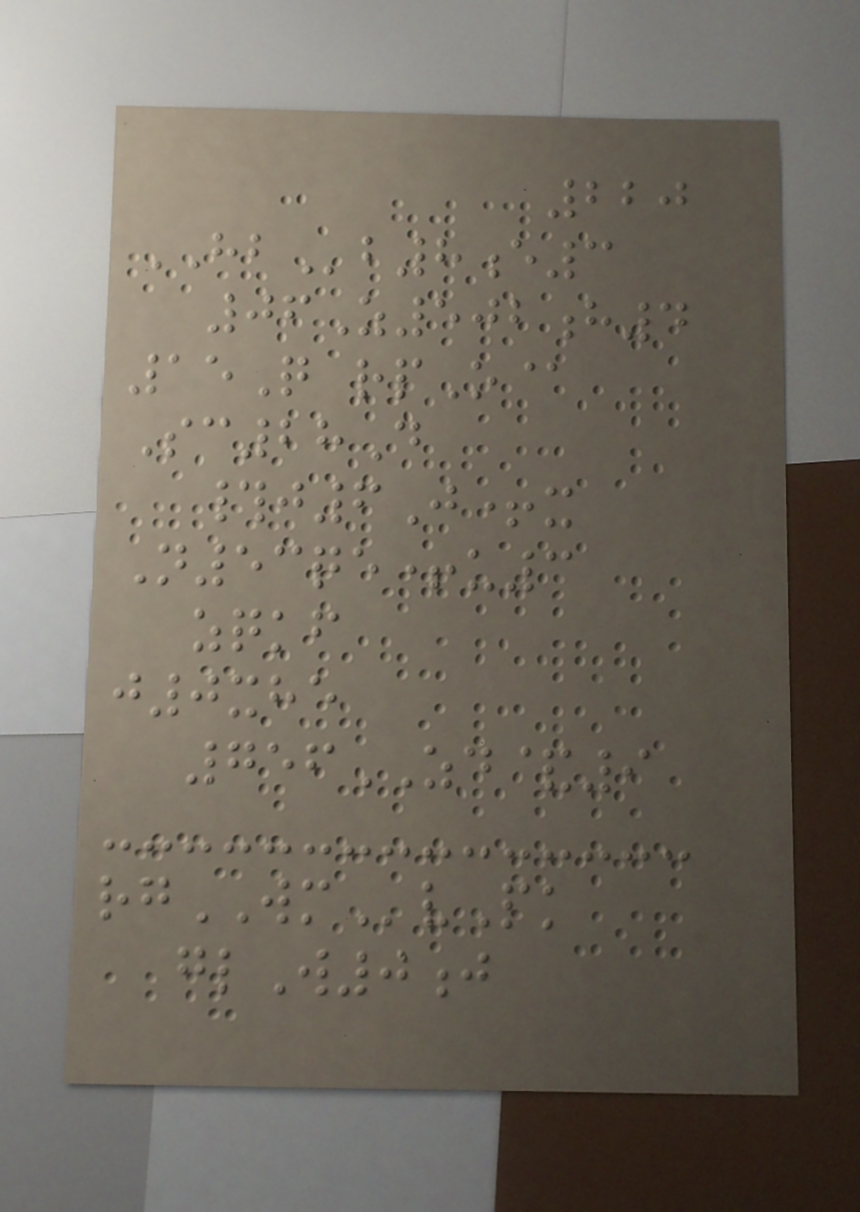220
HBb8e3
06Z502h4
15Q rpO@
Sc28D
#j6J+x
N53qe+u3
zqkf
j0xhe
756ZD&9
rgWMvPk
glW0j
